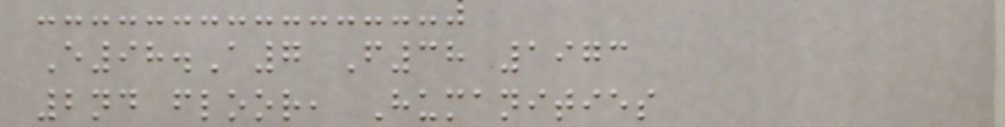E98.A7 F38 1973
2nd floor, Humanities
